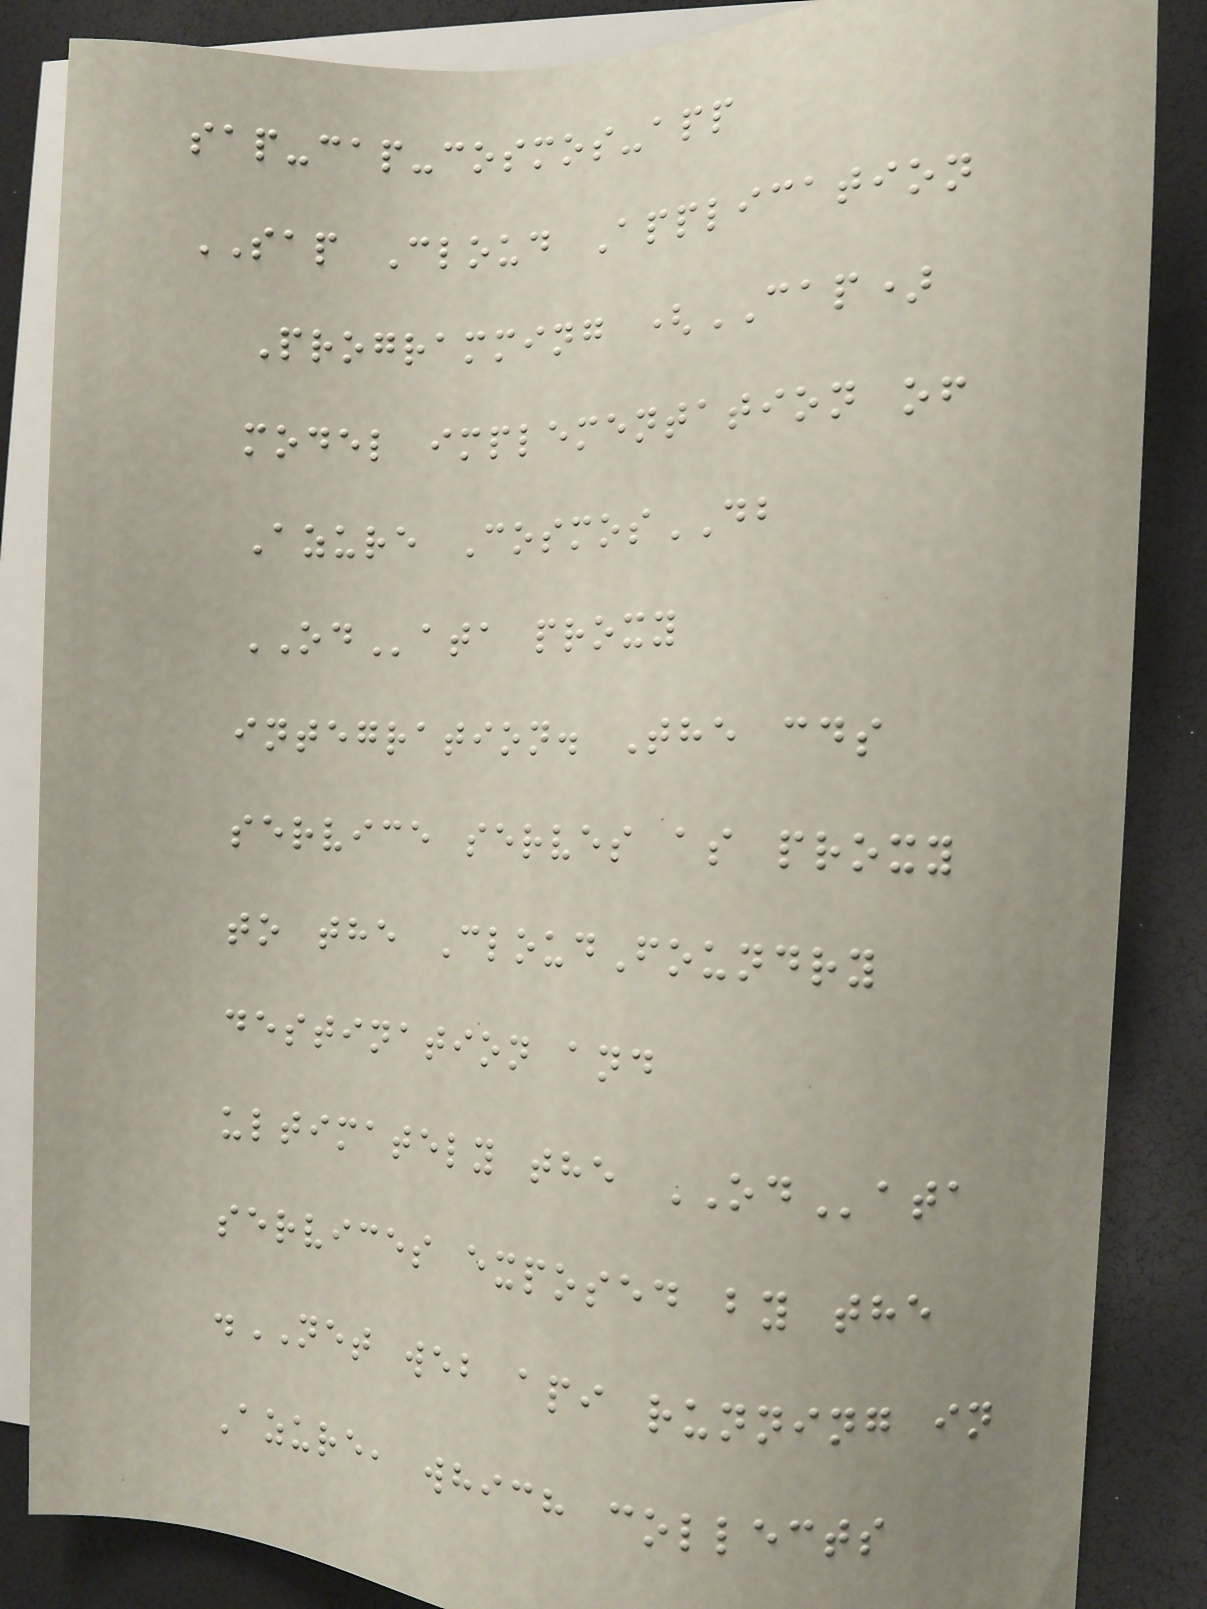sap-cap-cosmos-app
SAP Cloud Application
Programming (CAP)
model implementation of
Azure CosmosDB
OData proxy
integration. The cds
service serves as proxy
to the CloudFoundry
destination and
ultimately the OData
services exposed by the
.NET web api running in
Azure, which collects
